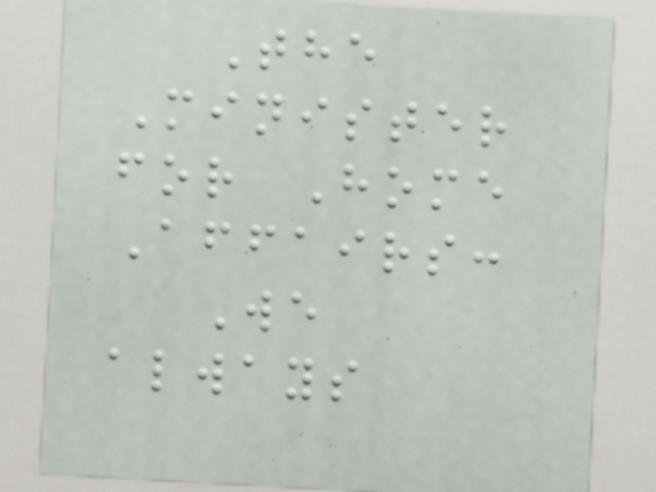The
Minister
for Home
Affairs:
We
always
